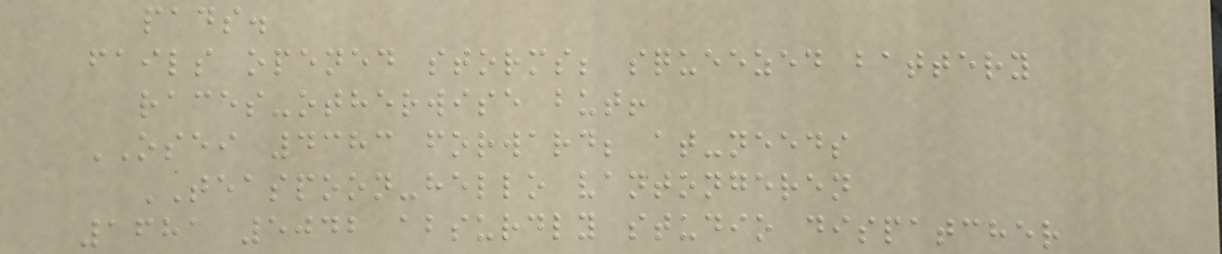pads.
fails opened storms; squeezed battery
races-otherwise but!
OSEI 4383 forward; at-needs
TEASPOON-hello vantongeren
1681 5042 absurdly studio dispatcher
